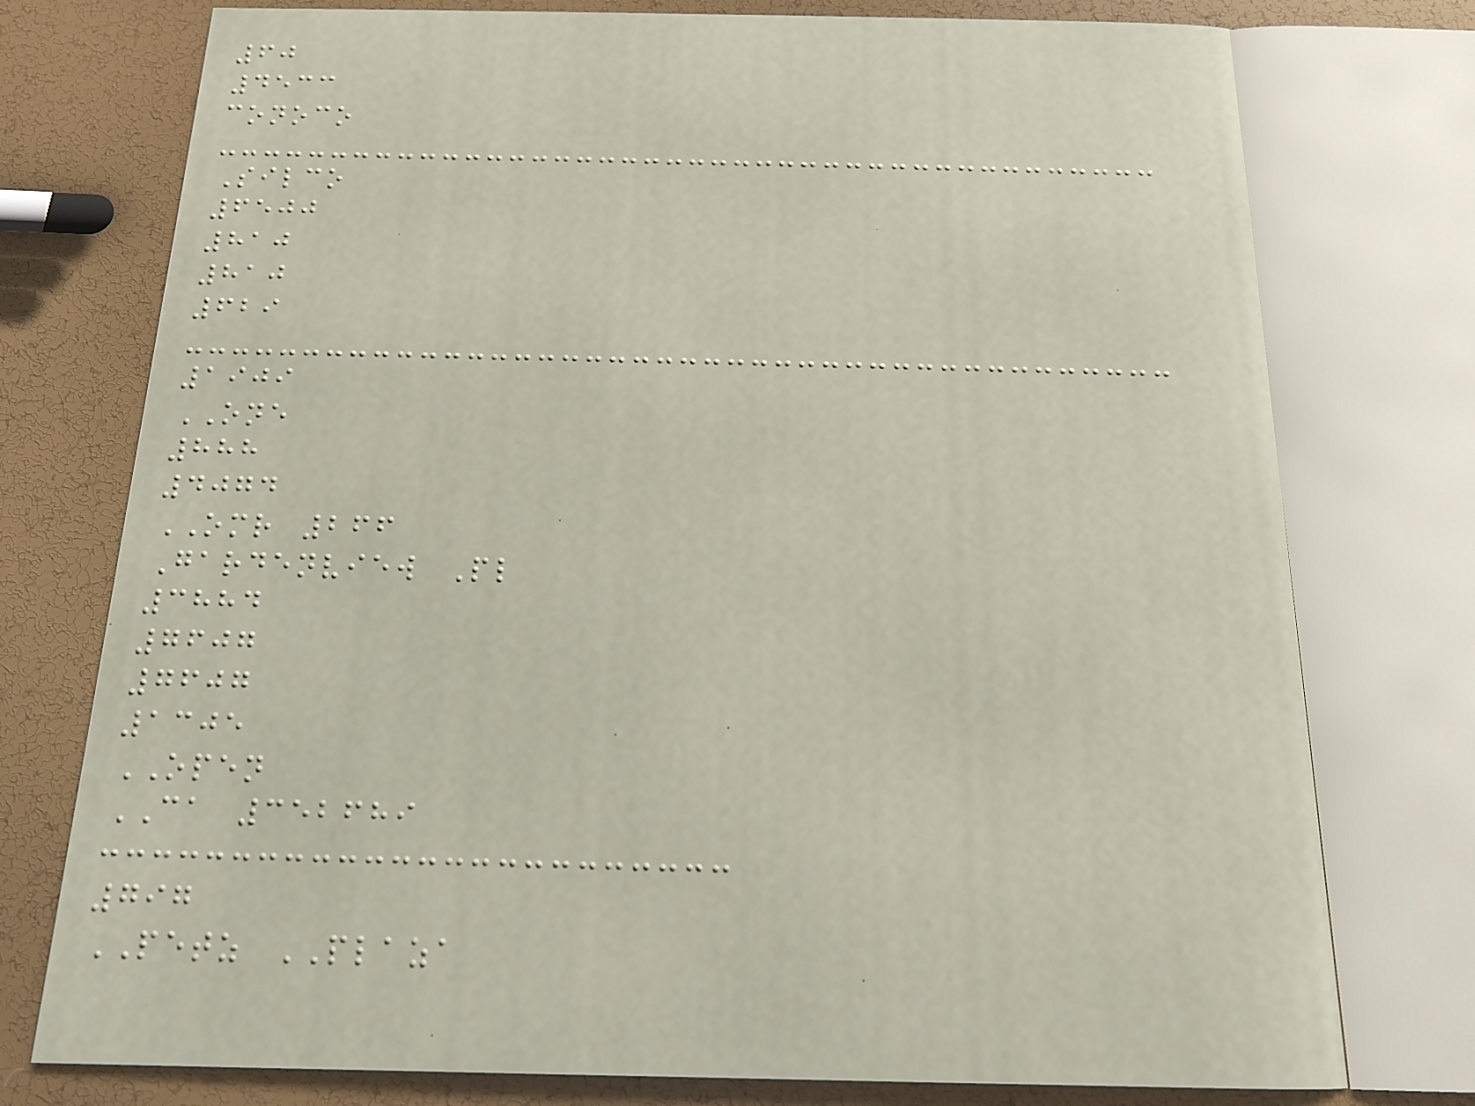60
4533
conoco
Silco
6500
810
810
629
1909
ONE
888
4074
OMR 266
Gardenview Pl
3884
7607
7607
1305
OPEN
CA 352689
797
PETZ PLAZA
